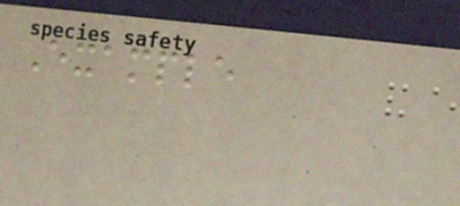Example
